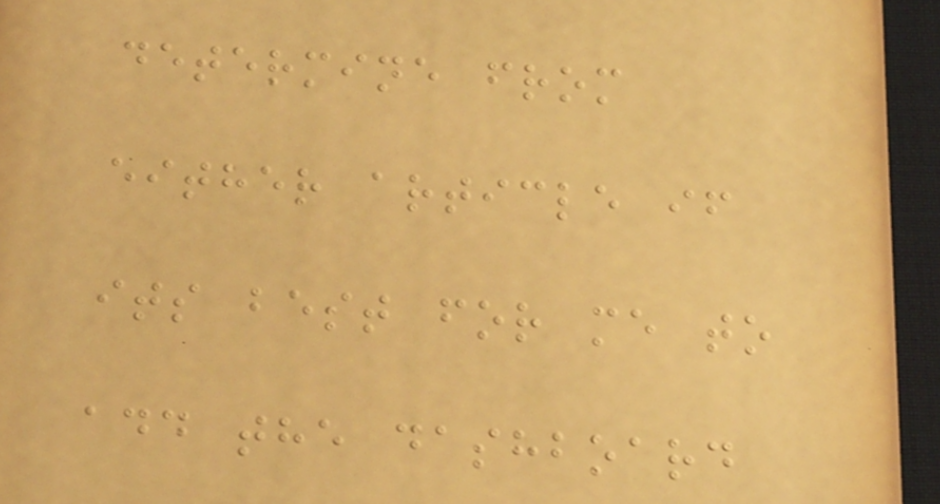determine from
either article if
its best for me to
add the dashboard
